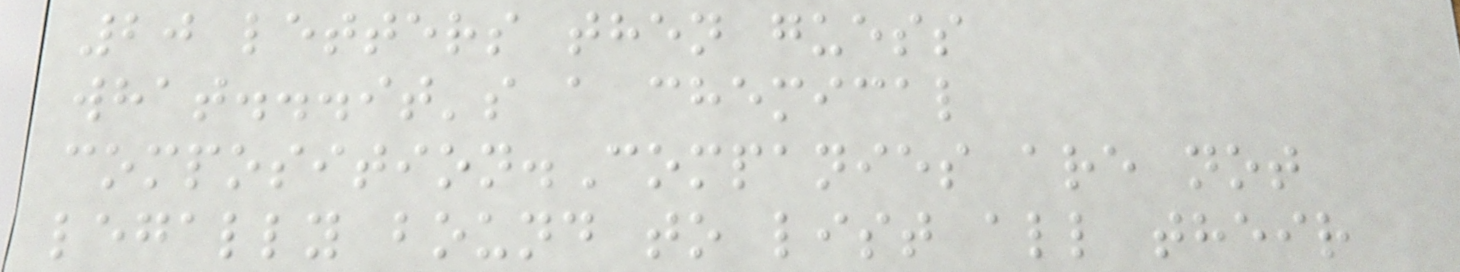20 letters then guess
what...it's a chemical
composition.Companies are not
legally bound to list all their
